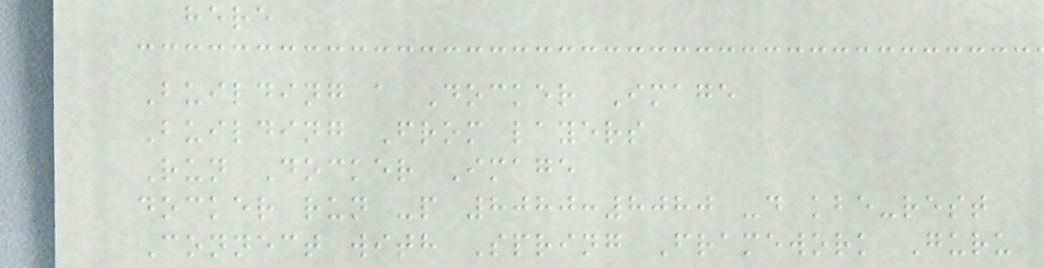here
Building a Docker Image
Building From layers
Run Docker Image
docker run -p 8080:8080 -d kbe-rest
Connect with Spring Framework Guru
